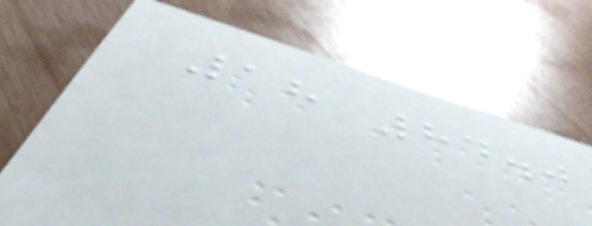18 84.0
